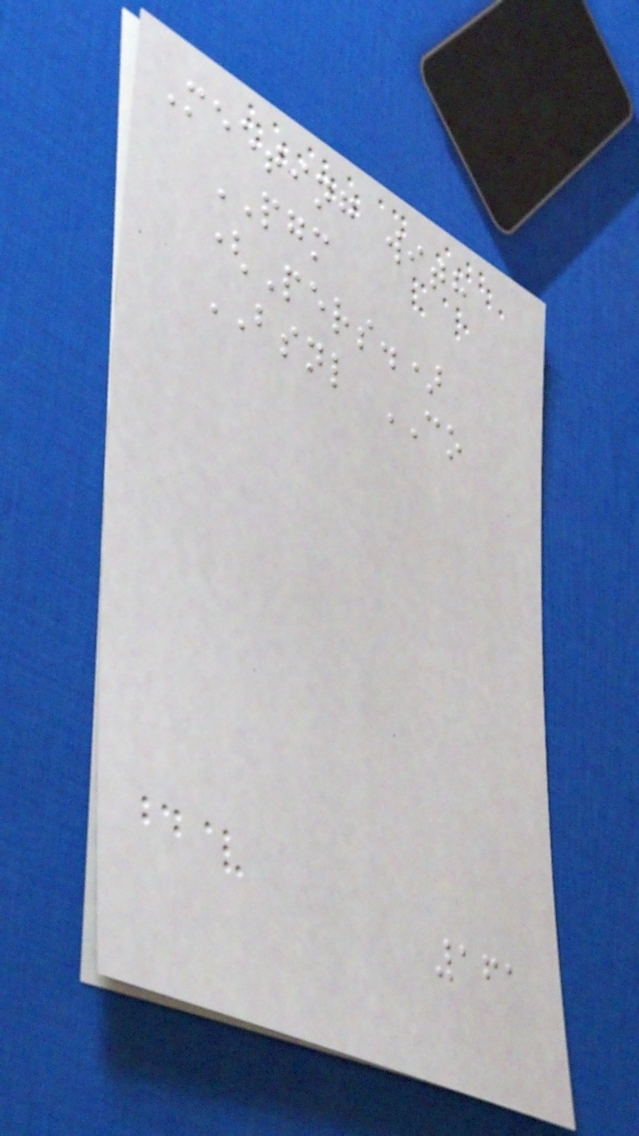Meeting with
PGM
(Pers.)
BSNL CO
161
